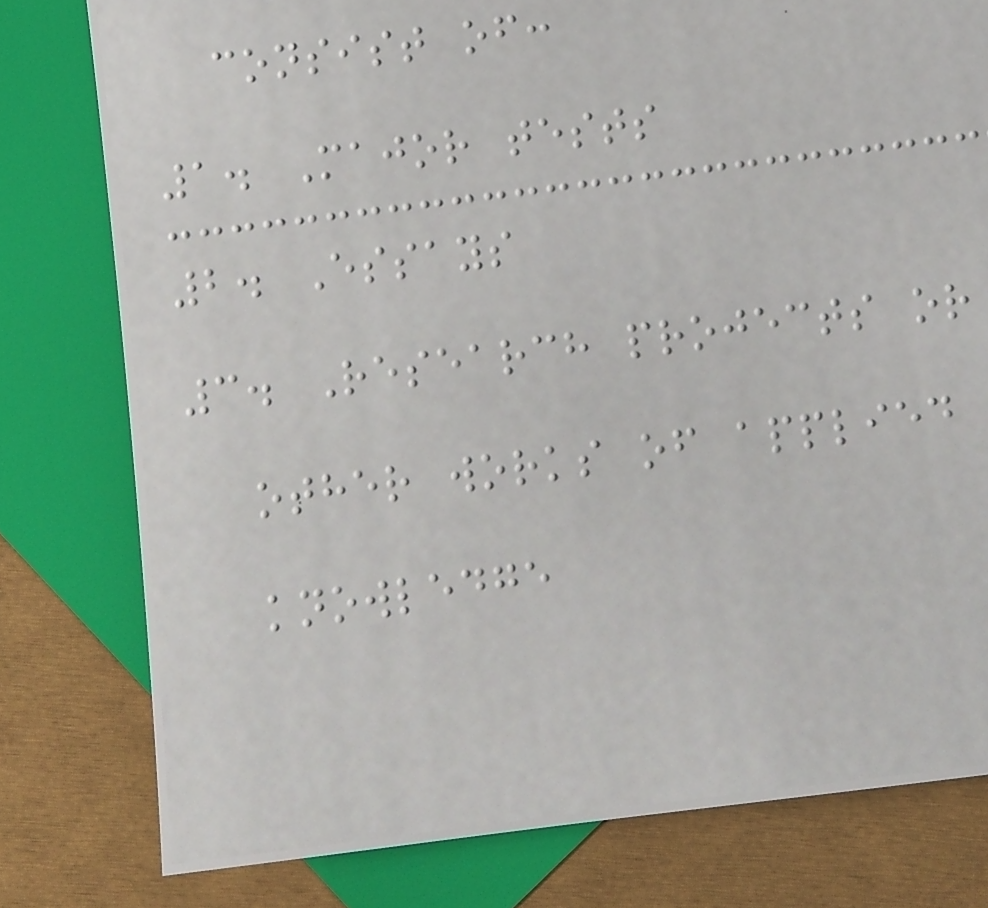consist of:
1. Major tests
2. Essays
3. Research projects or
other works of applied
knowledge
